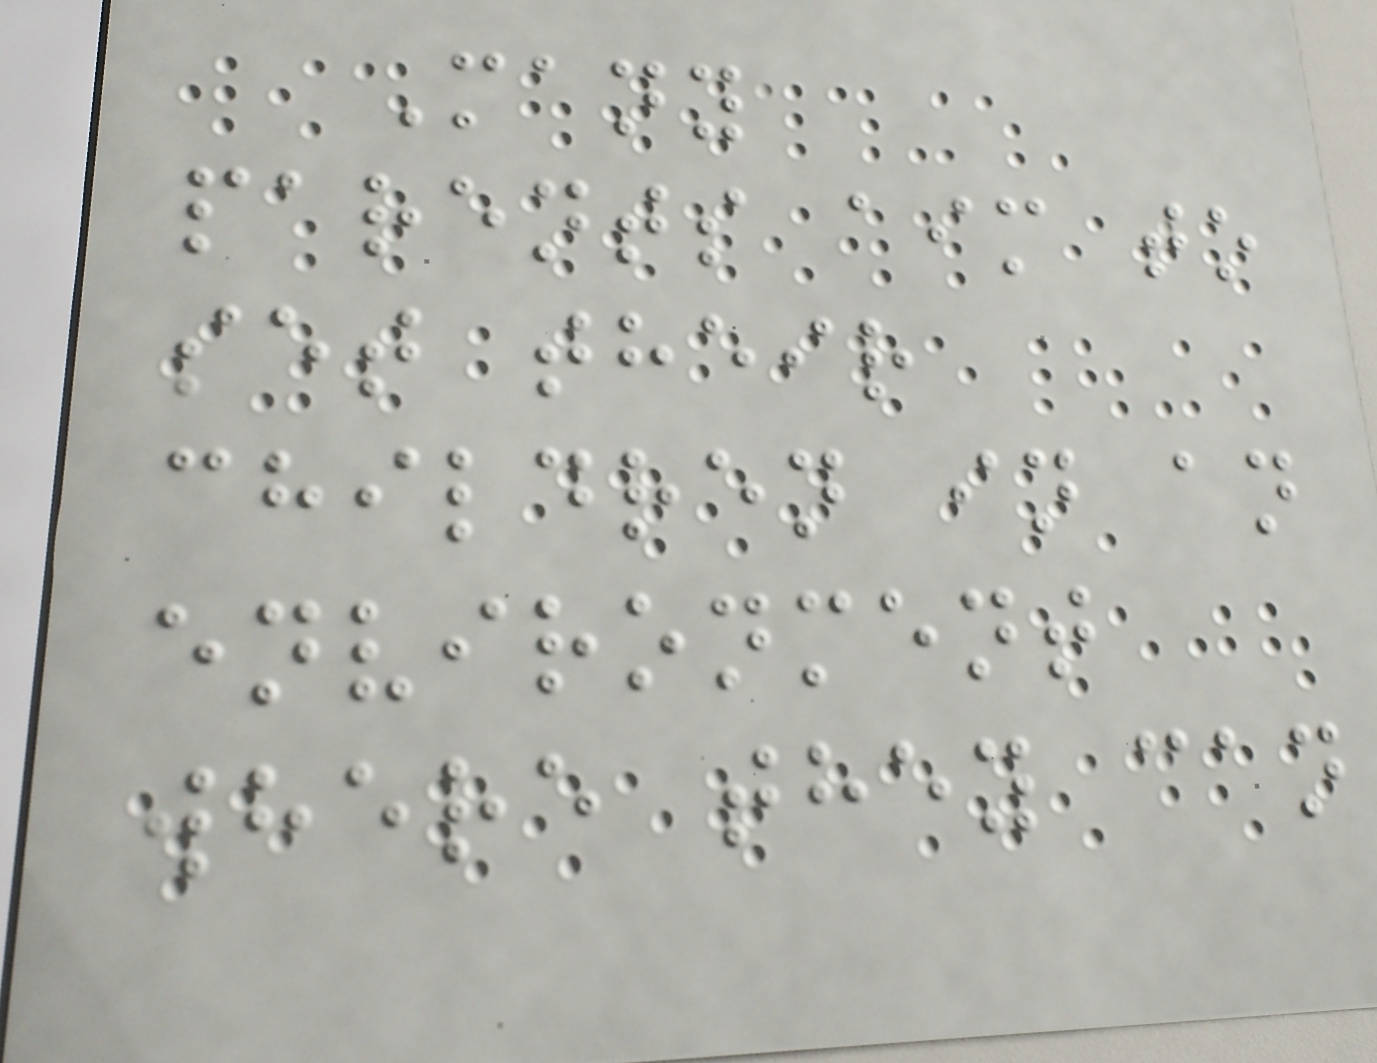Many
parents aim to
set their
children in an
environment
where they can
